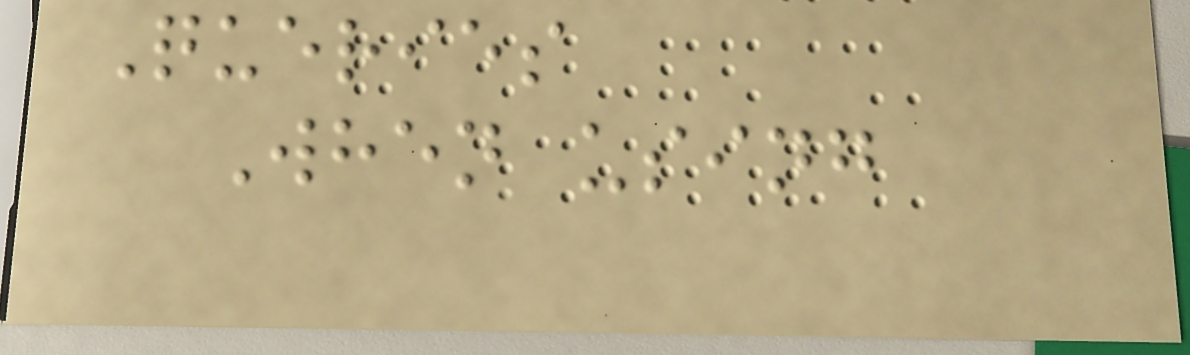Queries
When using
